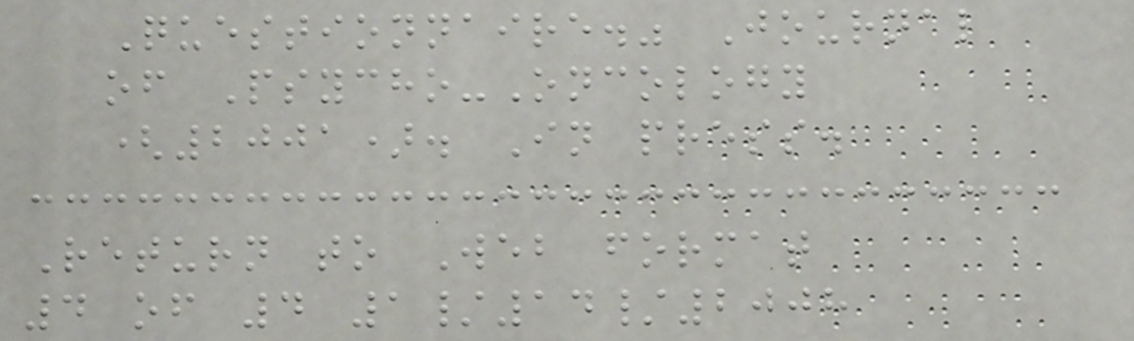Questionnaire." Journal
of Psycho-Oncology
(2001). In press.
Return to Web format
4 of 4 1/14/2008
